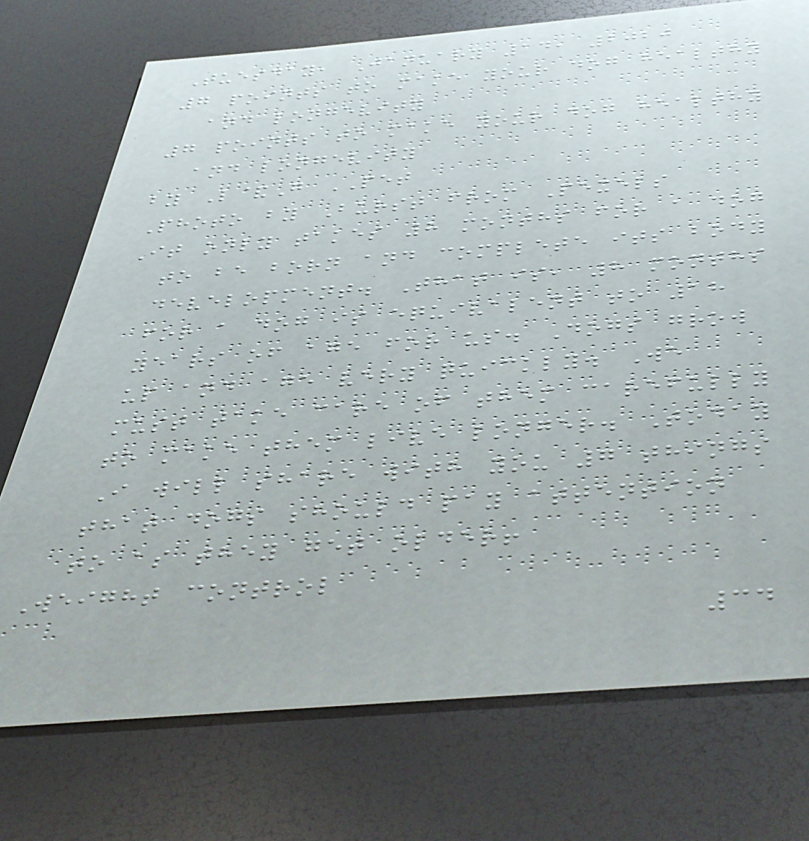Tuesday, January 14, 2020
7 points to make your dog healthy
and longevity
7 points to make your dog healthy
and longevity
by L&G PET
Photo by Burst from Pexels
It only takes 8 months for a dog
to be born and complete its body
development. That is, 8 months
for a dog is equivalent to 18
years of age for us. Dogs grow
up and age very quickly. We
must take care of them carefully
to make them live longer. Today
I will share with you 7 things
that dogs should pay attention
to as they get older!
Weight control
34
